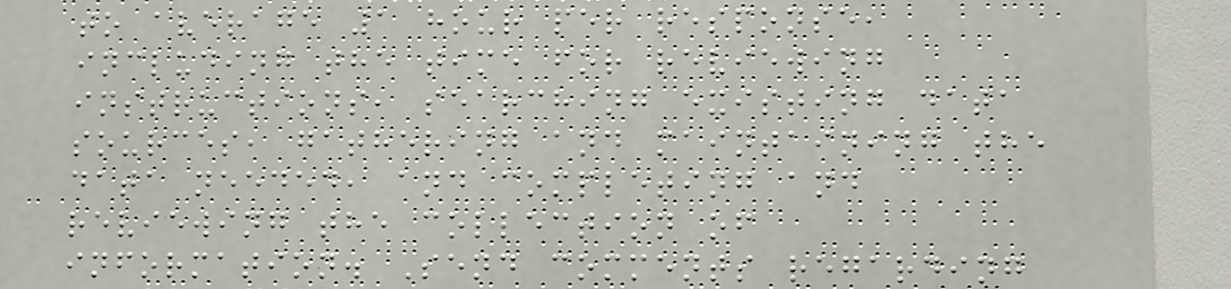to average 1 hour per response,
including the time for reviewing
instructions, searching existing data
sources, gathering and maintaining the
data needed, and completing and
reviewing the collection of
information. Send comments regarding
